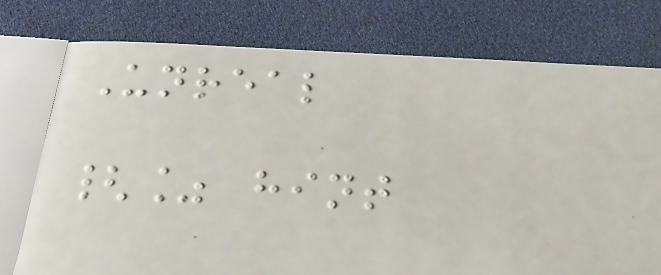Unreal
{% hint
